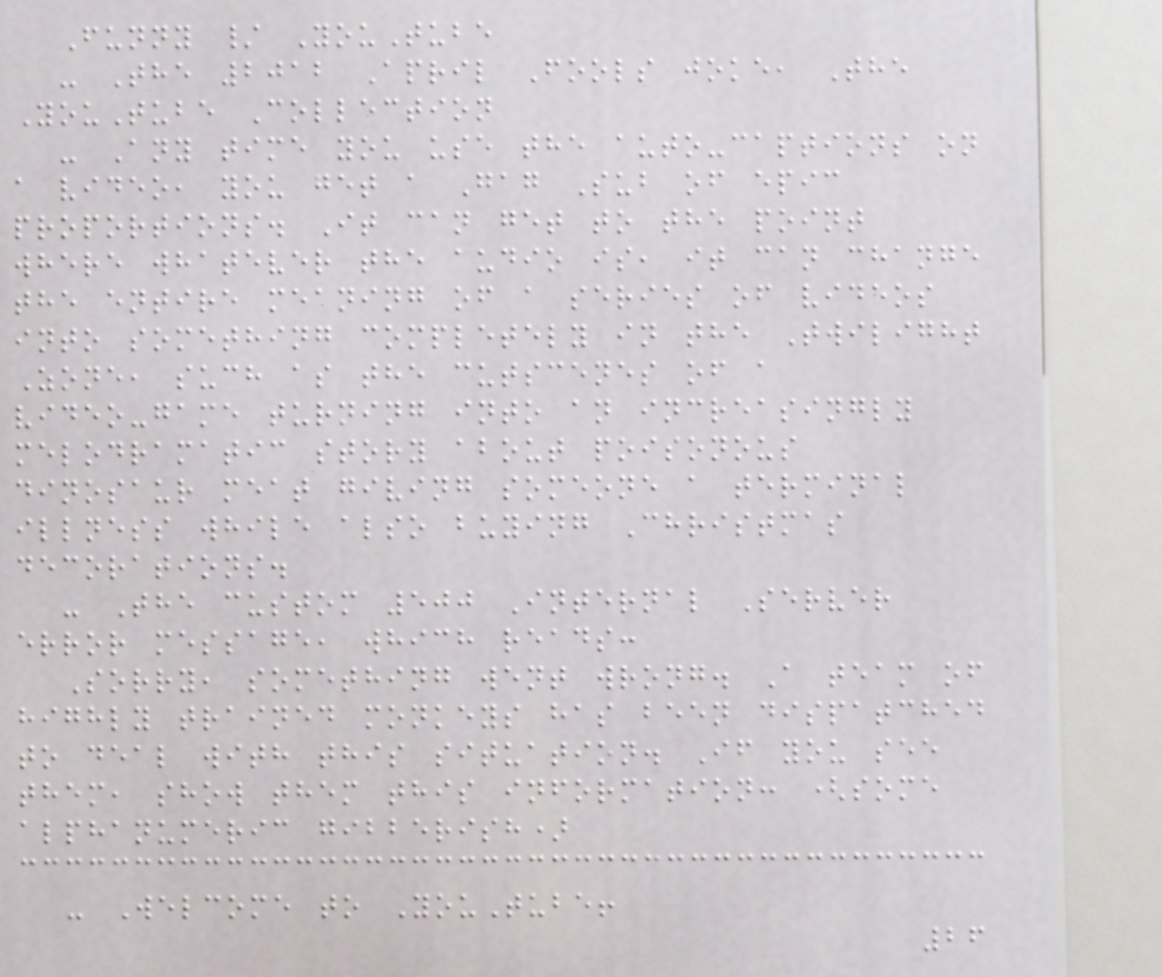Funny / YouTube
- The 2012 April Fools joke, The
YouTube Collection
- Any time you use the auto-captions on
a video, you get a Gag Sub of epic
proportions. It can get to the point
where whatever the audio is, it can change
the entire meaning of a series of videos
into something completely in the Twilight
Zone, such as the cutscenes of a
video-game turning into an increasingly
melodramatic story about poisonous
dinosaur meat giving someone a terminal
illness while also buying Christmas
decorations.
- The custom 500 Internal Server
error message, which reads:
Sorry, something went wrong. A team of
highly trained monkeys has been dispatched
to deal with this situation. If you see
them, show them this information: (some
alphanumeric gibberish)
- Welcome to YouTube!
26
